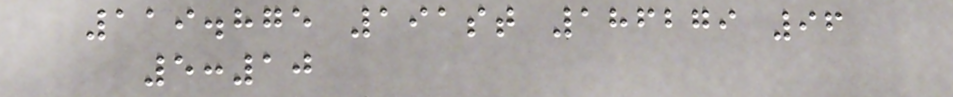119.875 191st 186279 96
5:10
